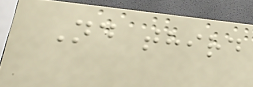Nd third
